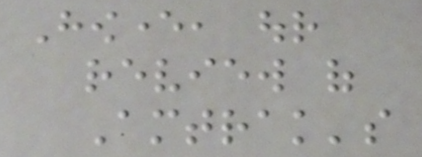However, our
review of
Amtrak's
